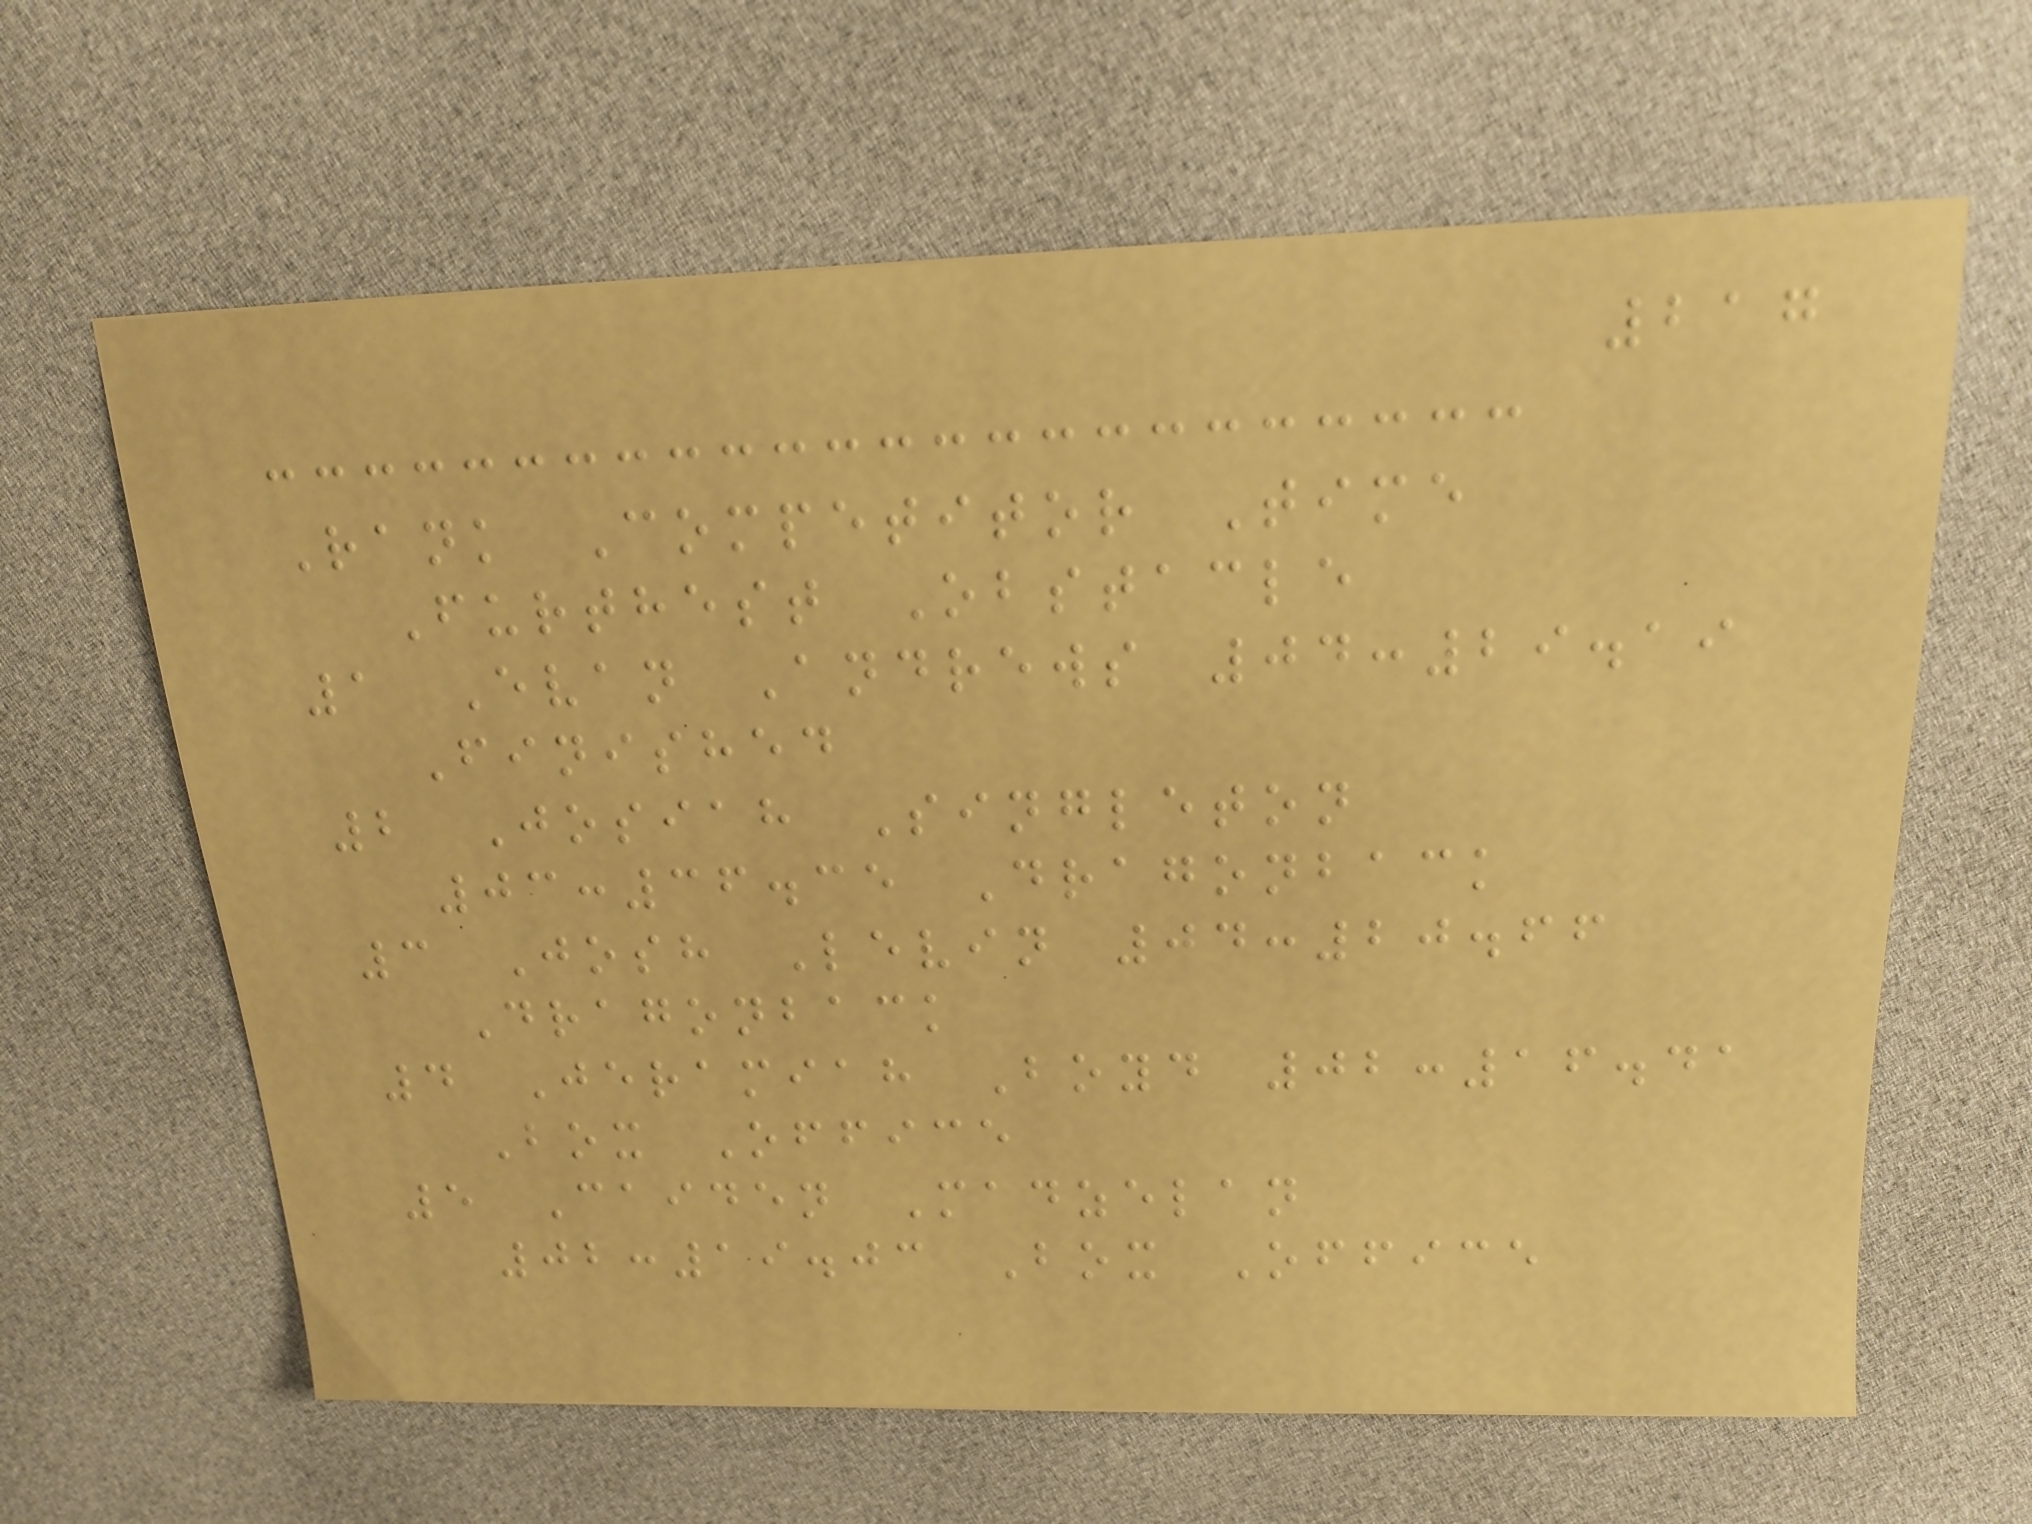217
Rank Competitor Time
Furthest Obstacle
1 Evan Andrews 04:29.19
Finished
2 Josiah Singleton
03:36.35 Dragonback
3 Josh Levin 04:20.66
Dragonback
4 Jeramiah Boyd 02:16.41
Box Office
5 Caiden Madzelan
02:19.03 Box Office
